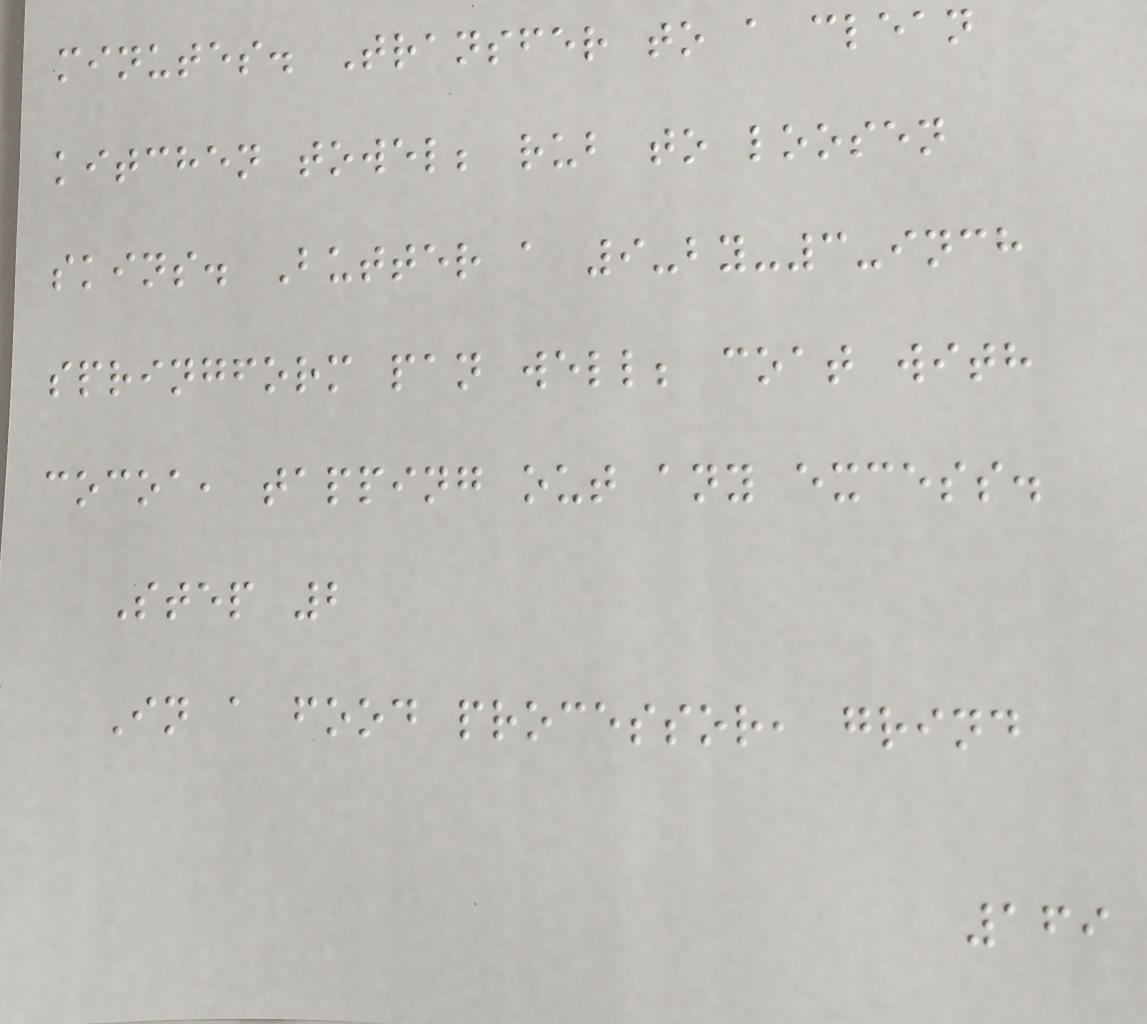minutes. Transfer to a clean
kitchen towel; rub to loosen
skins. Butter a 9-by-3-inch
springform pan well; coat with
cocoa, tapping out any excess.
Step 2
In a food processor, grind
169
